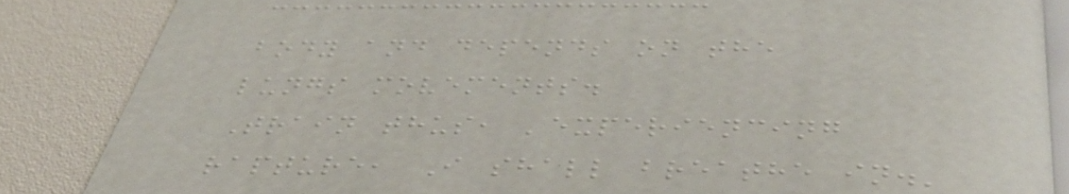body and depends on the
lungs movements.
Train thus, 'experiencing
rapture, I shall breathe in.'
